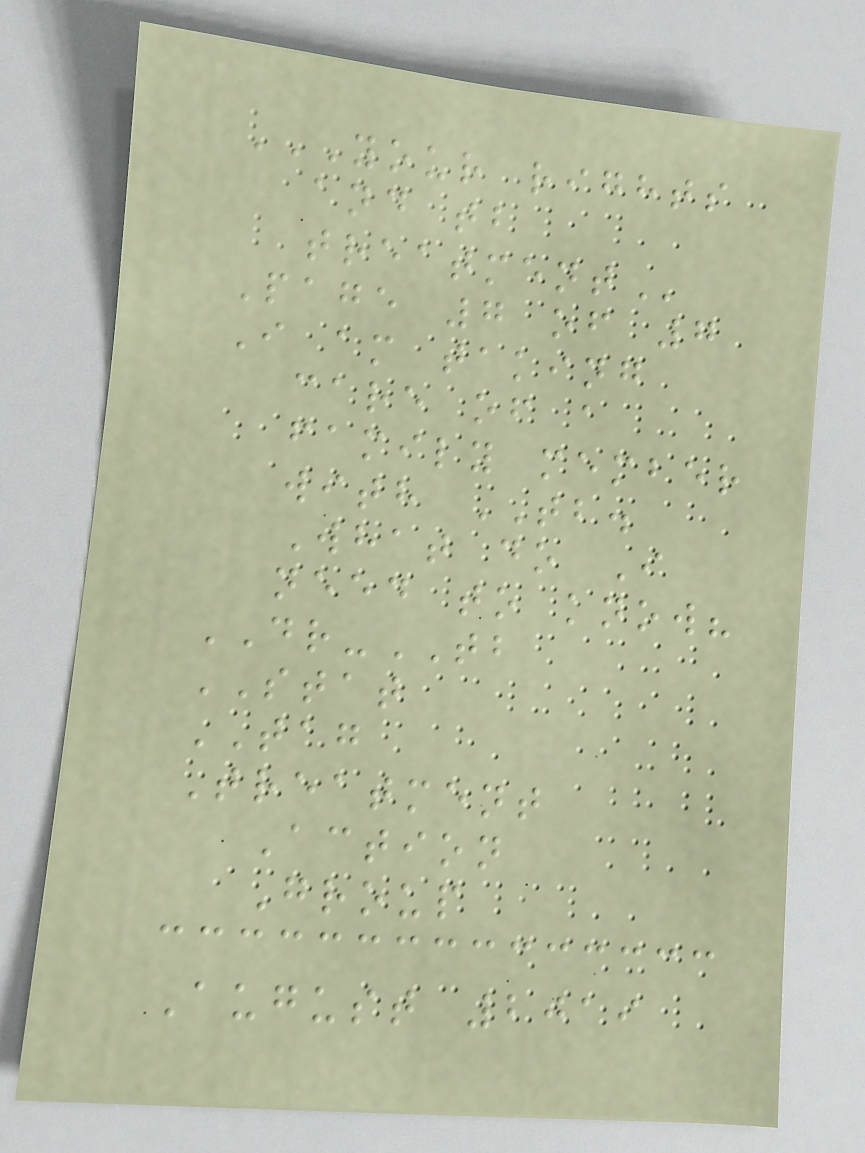YOUR RIGHTS
AND TB
TREATMENT
Page 7 of 7
I am taking
care of a
family member
with TB.
What do I
need to know?
DR-TB
STAT
TAG
Treatment
Action
Group
August 2019
